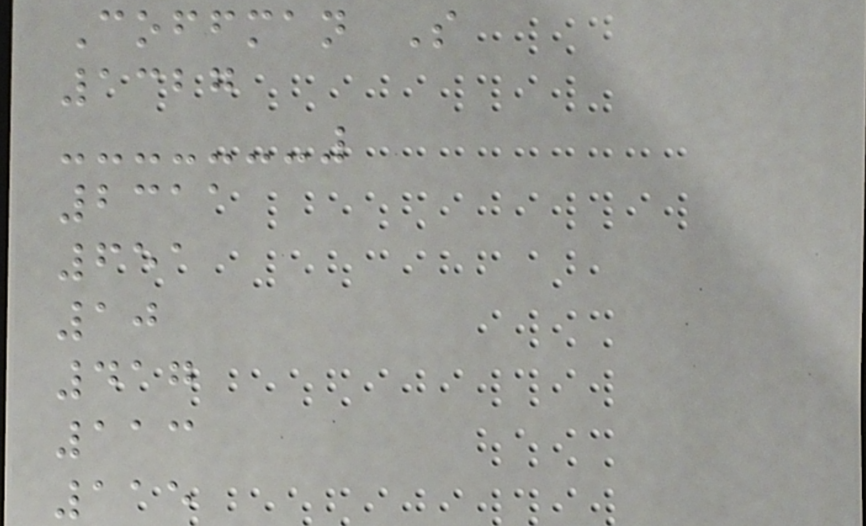Coffman S
1327
2311
651
10
417
113
115
